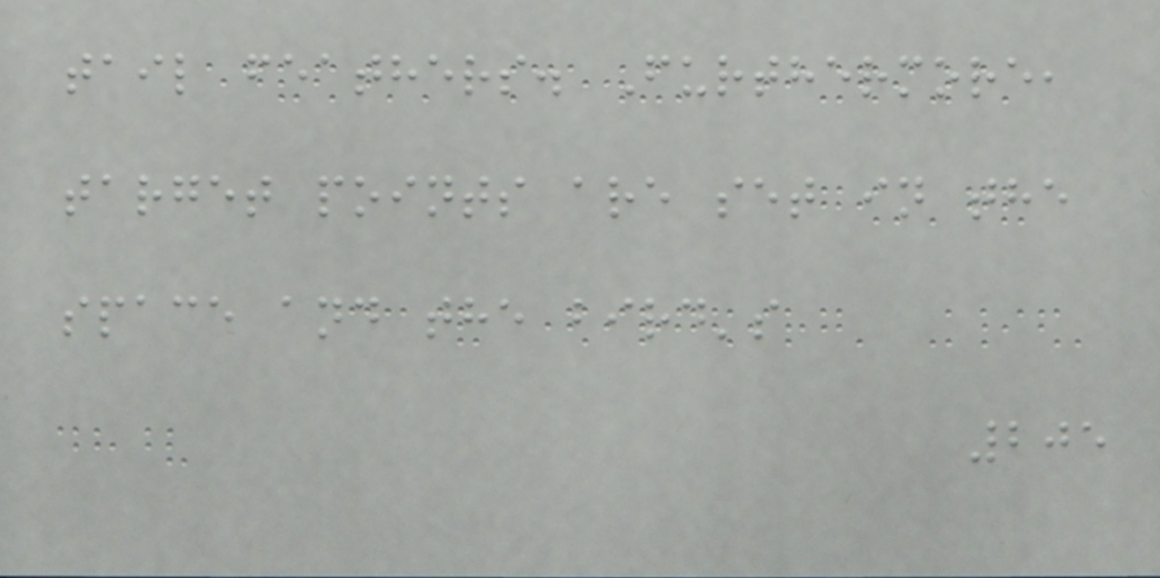tail feathers. Furthermore,
target points are set in the
space and the bird's
205
